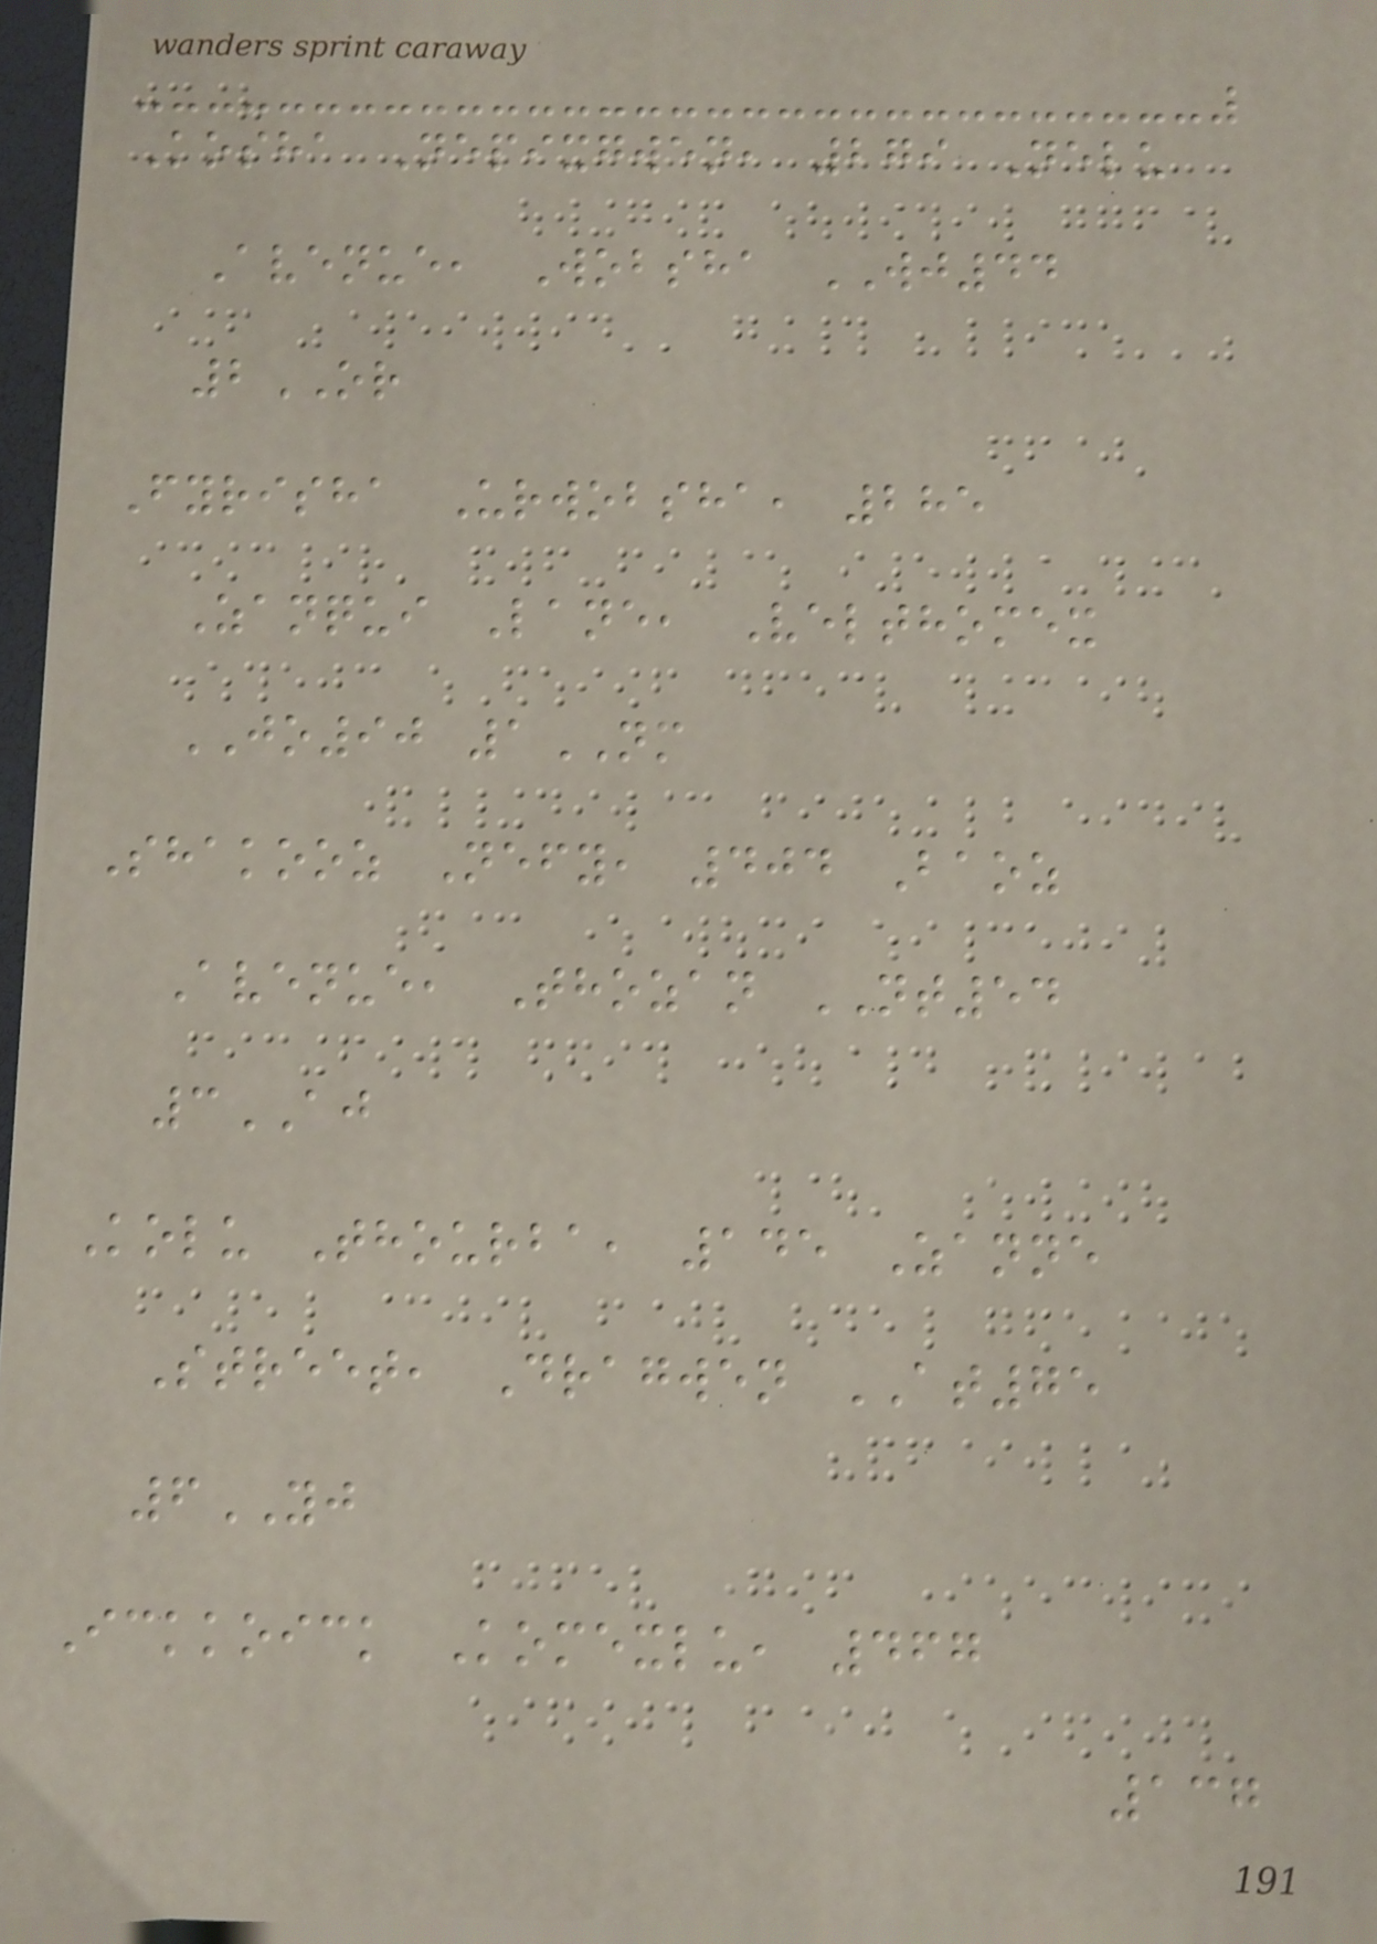Kosha Nepixgwen, 279 Nelu
Avenue, Wobsha WJ44
2OR
Fyrisha Urwobsha, 285
Zanqui Lane, Velthomex
JO90 1NM
Shakooz Nefy, 404 Baoz
Avenue, Thozan NT54
3AJ
Kolu Thourba, 145 Zanne
Street, Dragwen AT75
6YJ
Ickkoick Komexlu, 467
137
